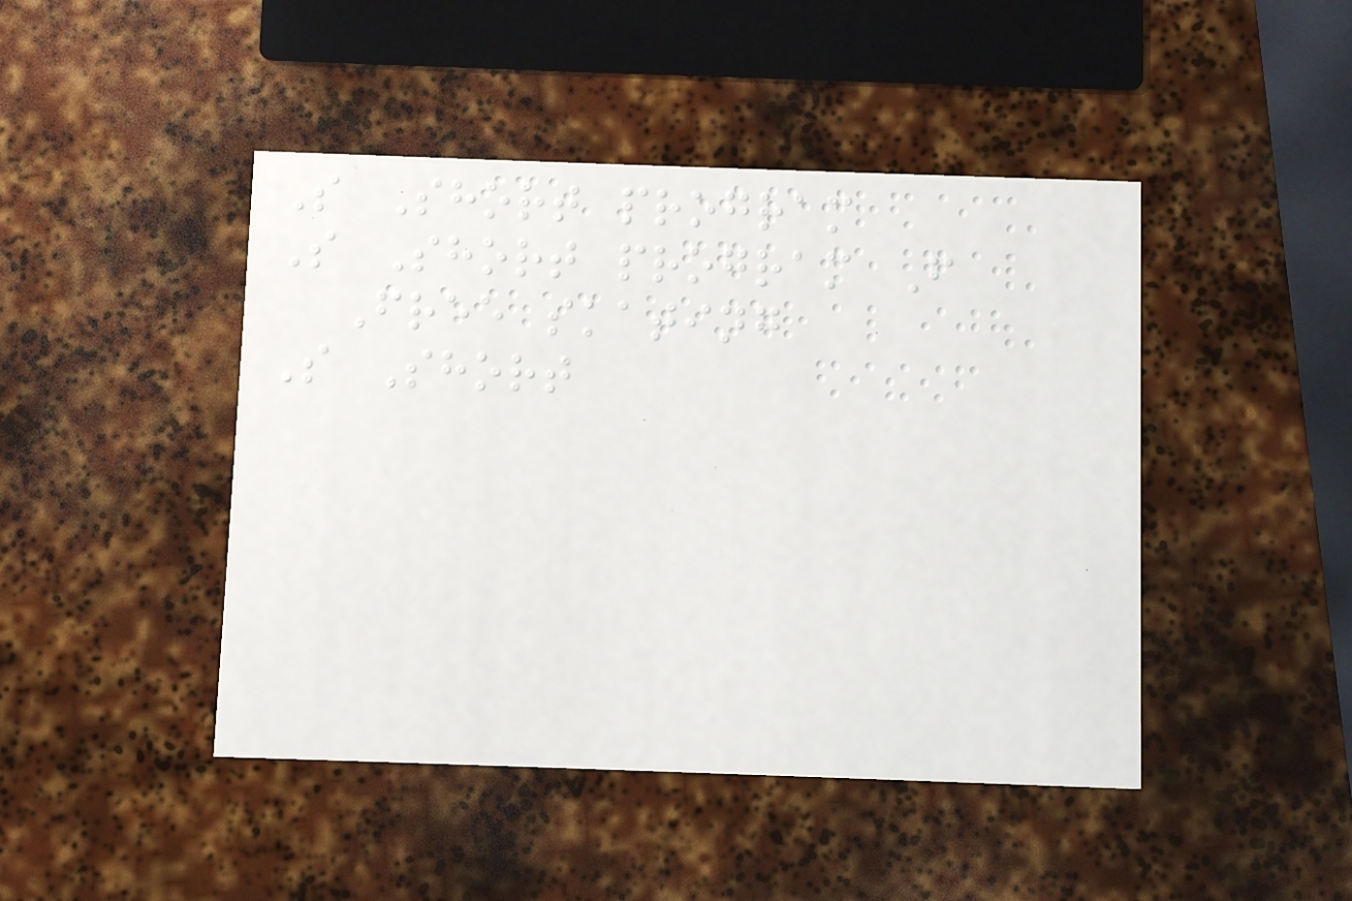S Short program
S Short program F
Free skating
S Short
